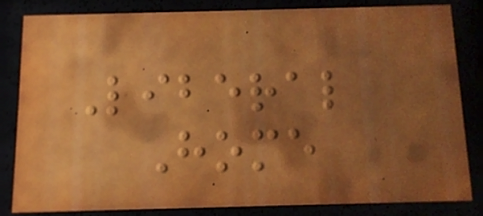Liberal
Home
